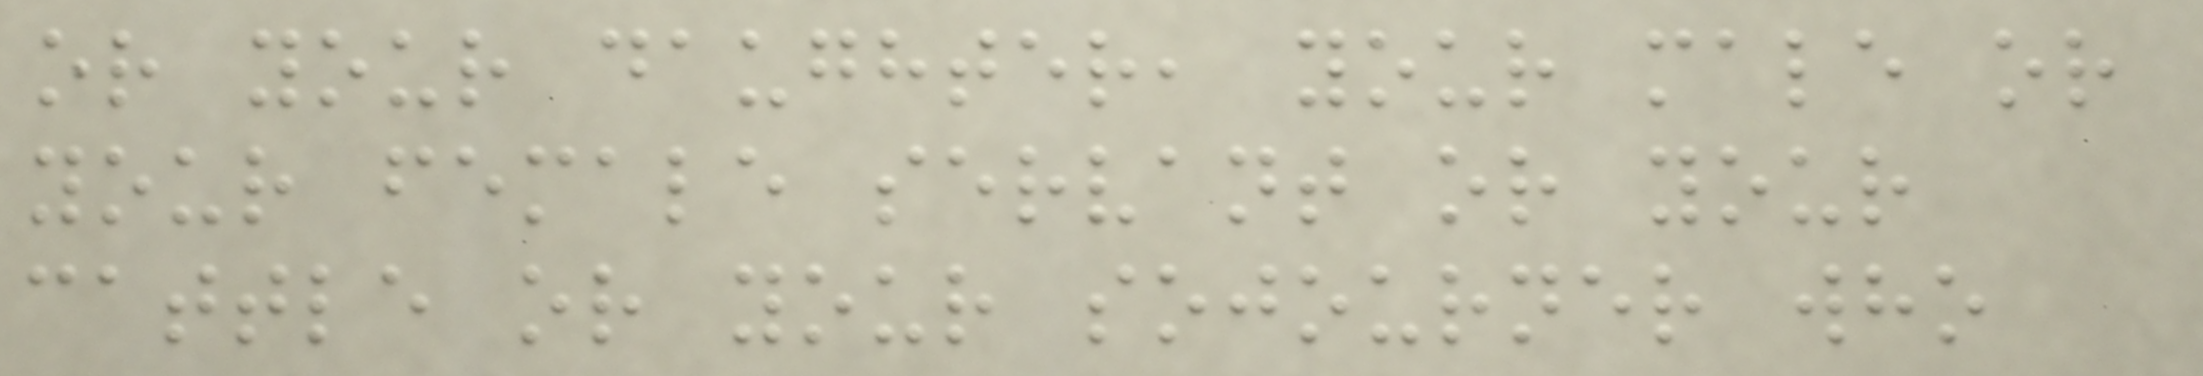or your daughter, your male or
your female servant or your
cattle or your sojourner who
